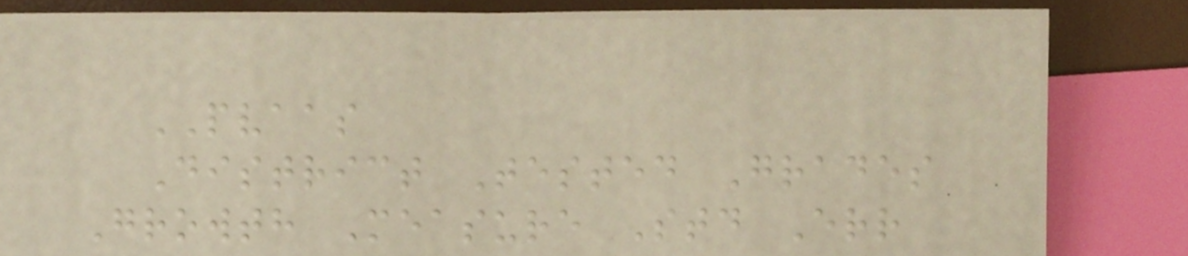PVAAS
District Tested Grades
Growth Measure Std Err
